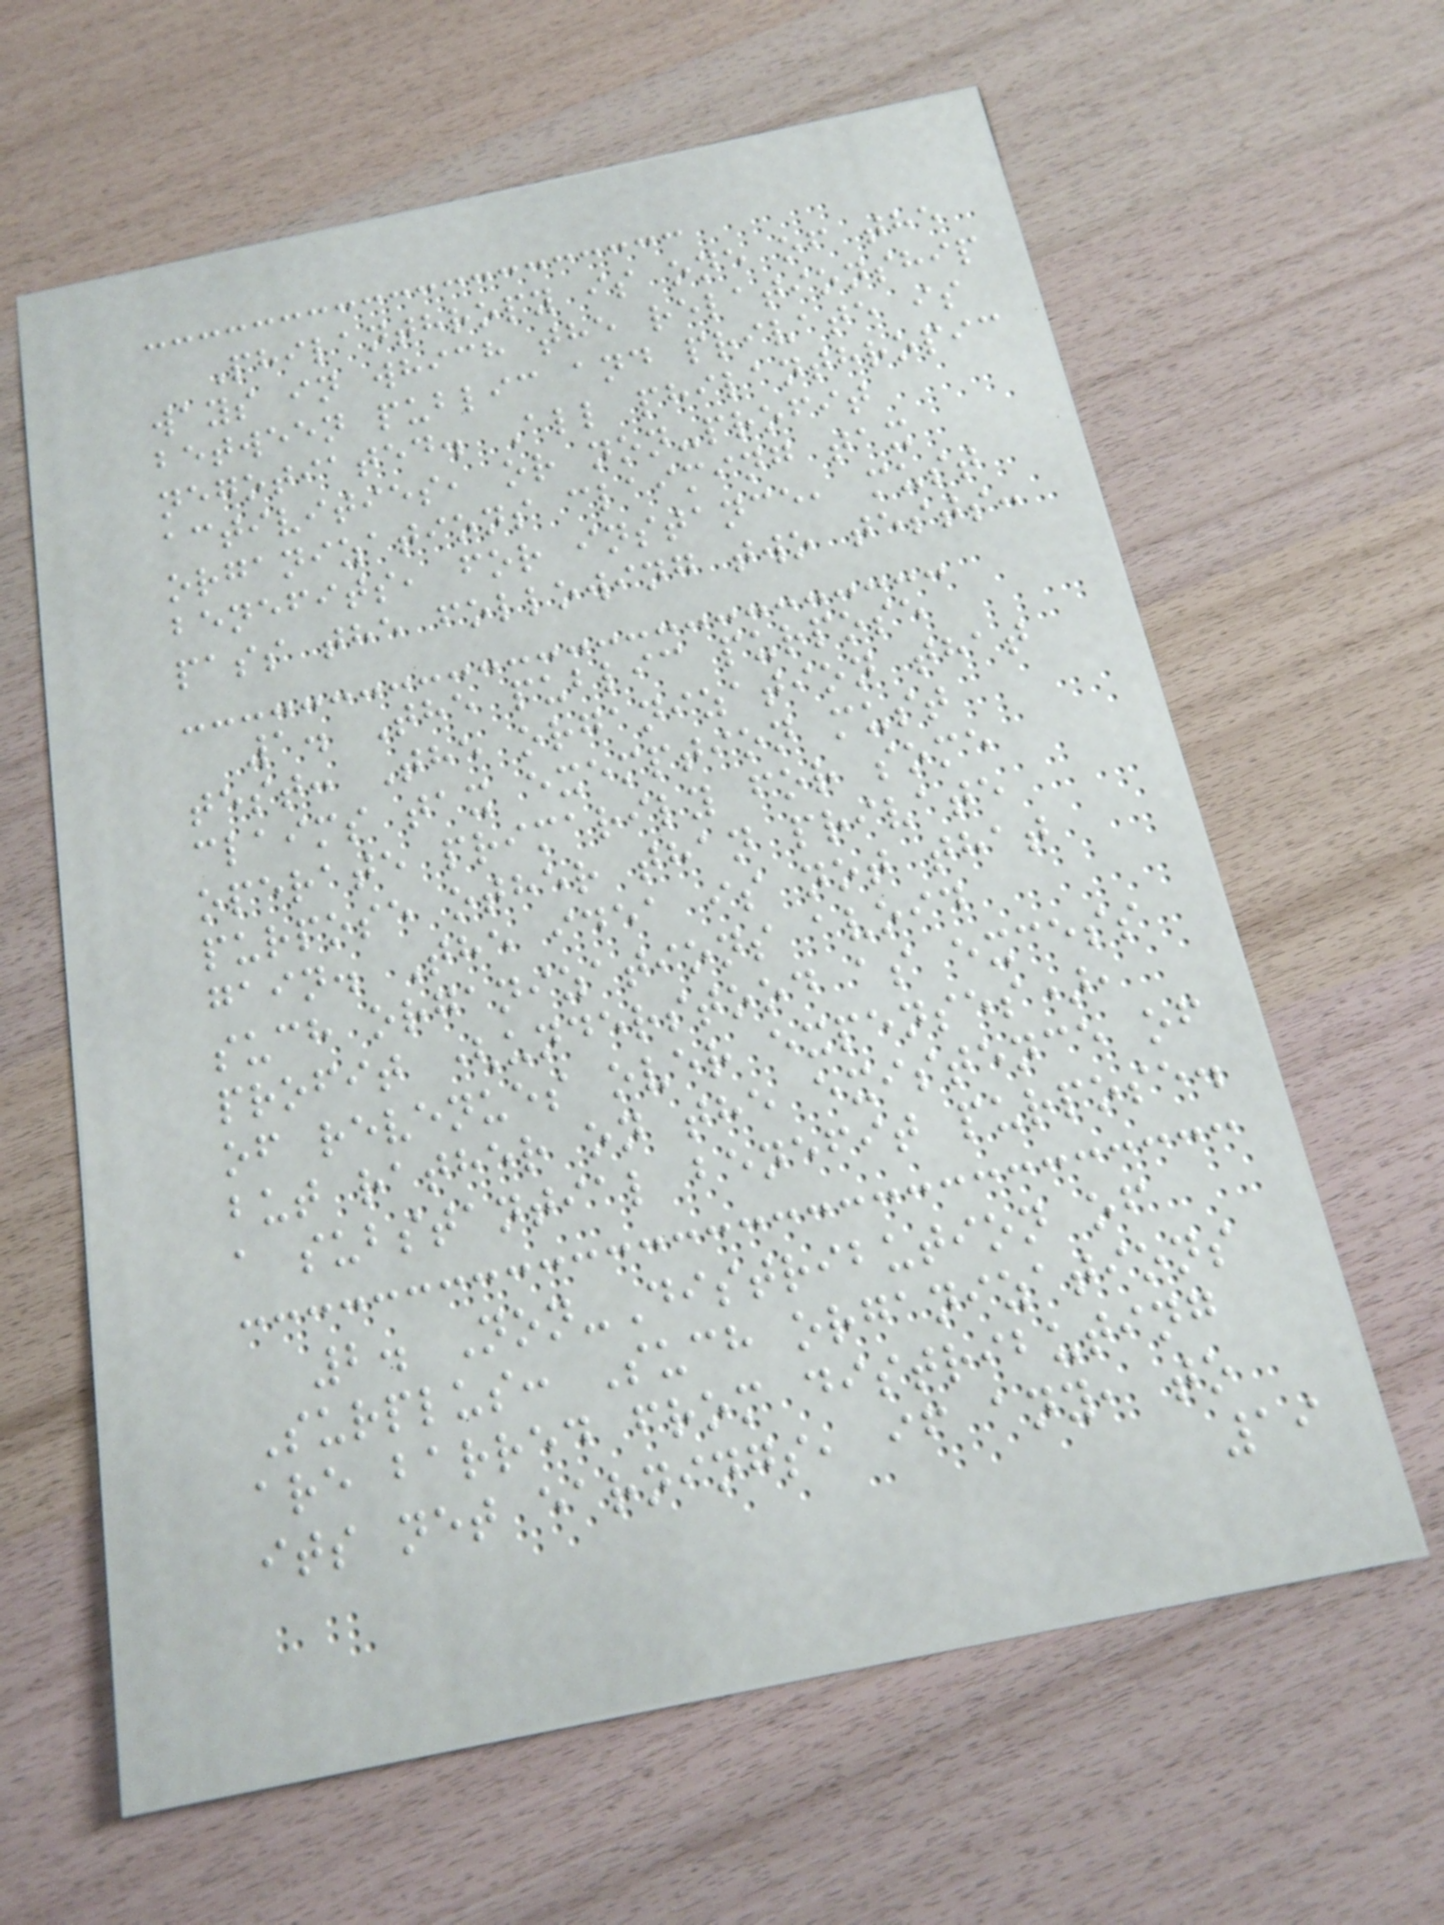Philanthropy is one of the
ways in which the relationship
between public and private is
negotiated. All philanthropic
activities, or non-profit
organizations claiming tax
benefits, for instance, must
pass the following two tests:
1. The public purpose
test: The organization that
claims tax exemption must
operate primarily for some
purpose other than private
gain. The idea is not that
such organizations avoid
profit (understood as excess
of revenues over expenses),
but rather on the existence of
a substantial benefit purpose.
2. Non-Distribution of
Surplus: Such organizations
are barred from distributing
its net earnings, if any, to
19
